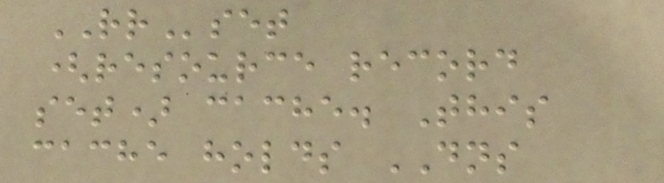RRset
(resource record
set) cache. This
cache holds DNS
